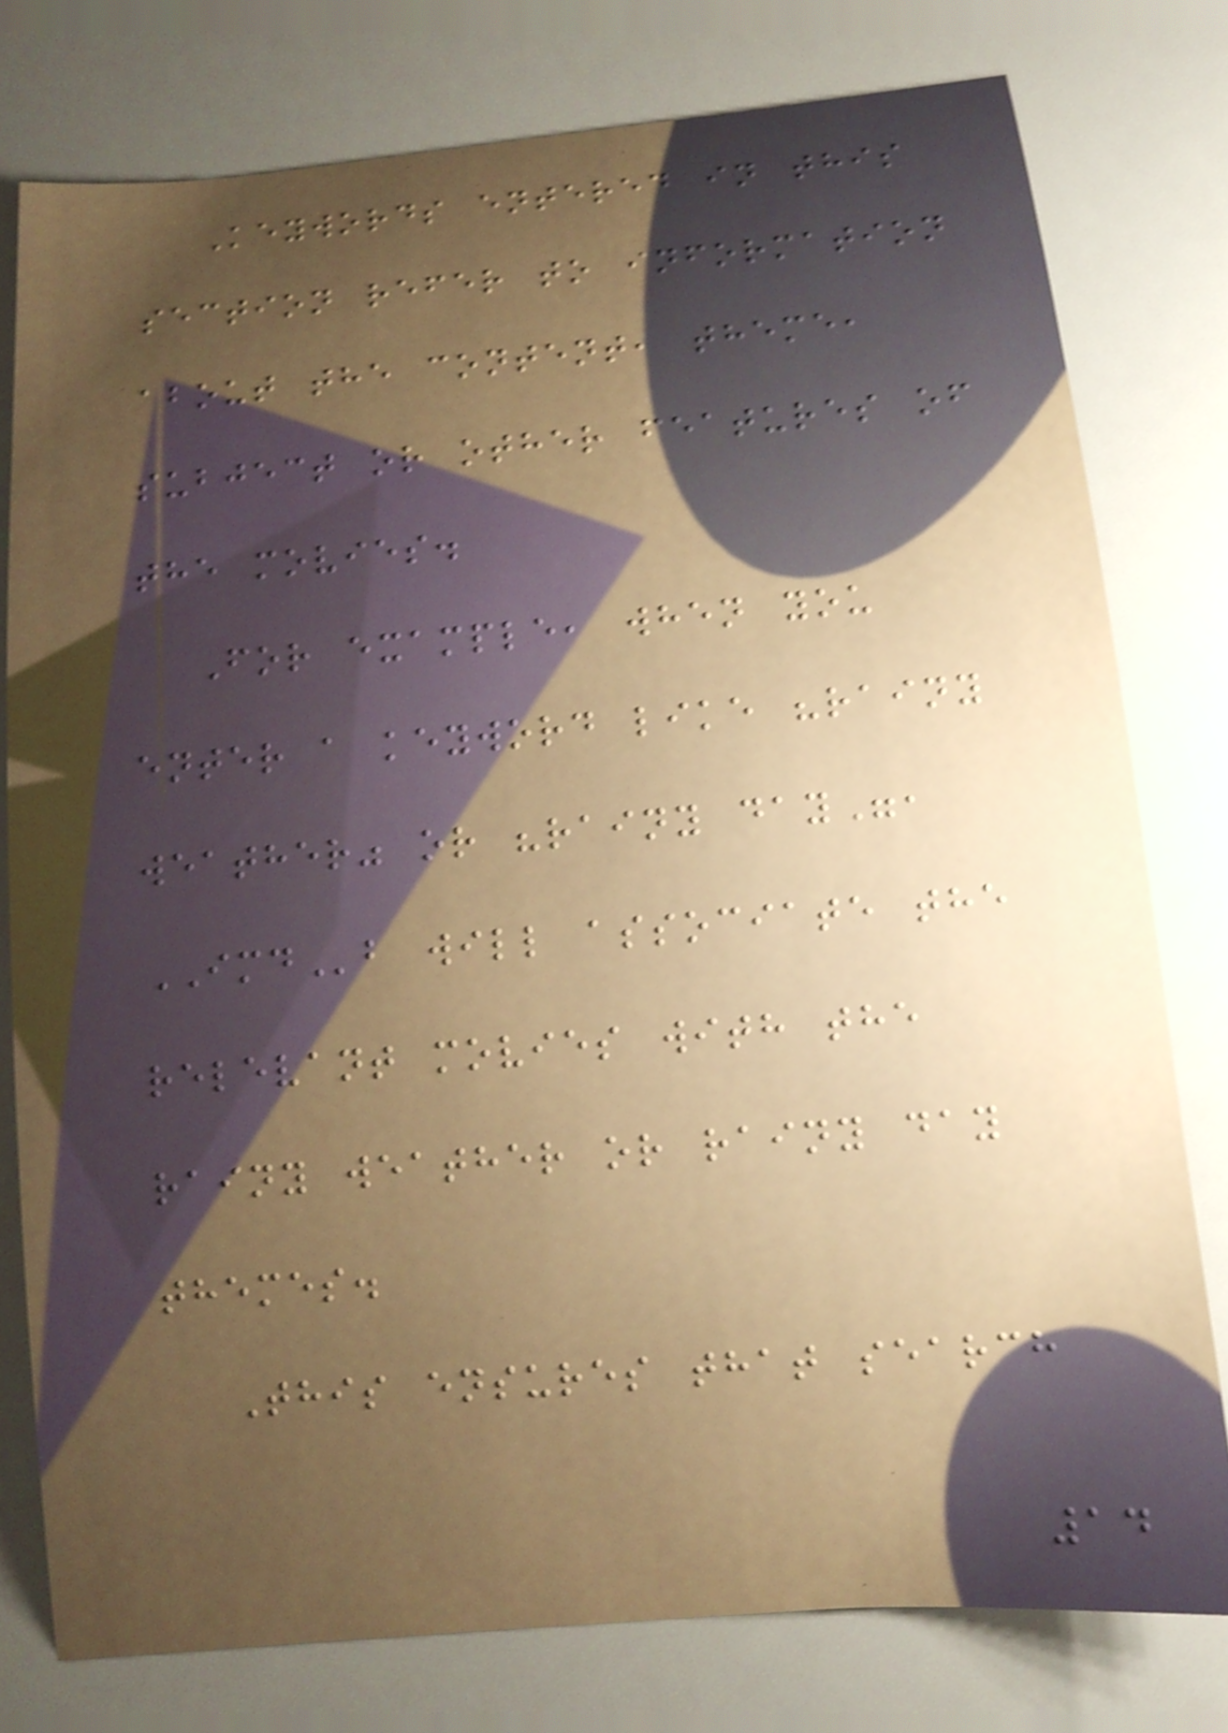Keywords entered in this
section refer to information
about the content, theme,
subject or other features of
the movies.
For example, when you
enter a keyword like "rainy
weather" or "rainy day",
IMDb will associate the
relevant movies with the
rainy weather or rainy day
themes.
This ensures that search
14
